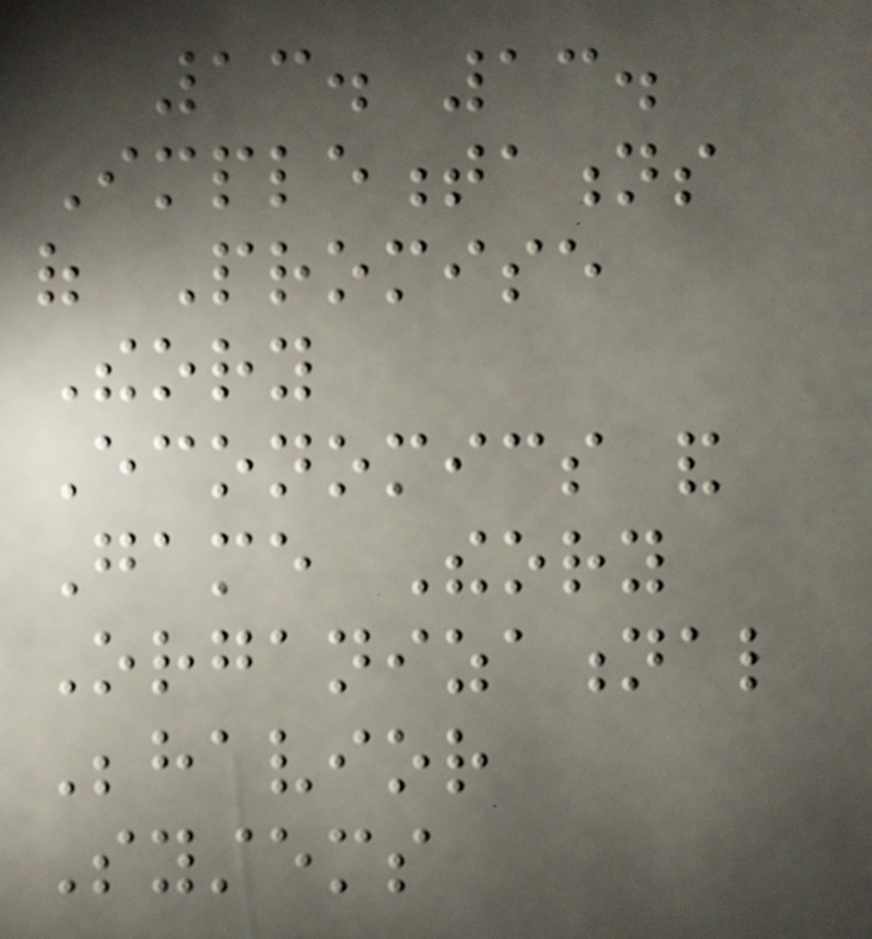13. 13.
Implementations
of Promise
Theory
Economics and
Game Theory
Organizational
Behavior
Systems
